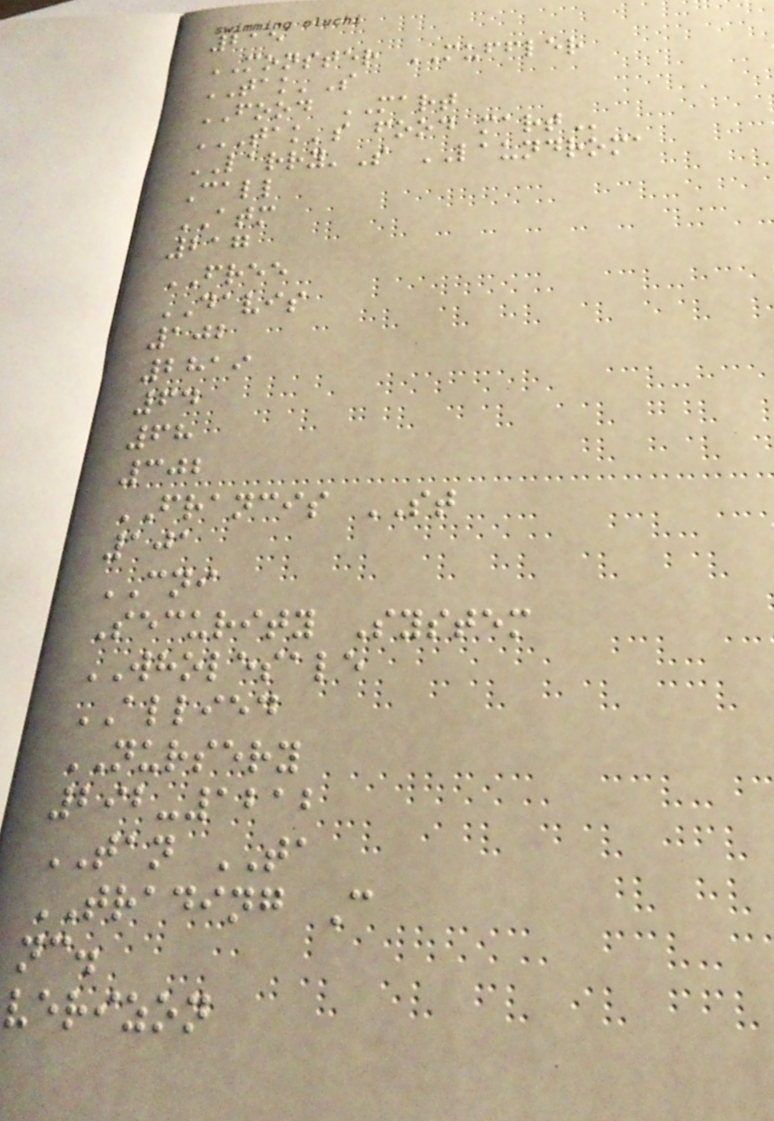215
MONSTER MUFFLER
TAK'S
FOOD MART
TAK'S FOOD MART
LARRY'S LAUNDROMA
Call
ATM
217
FREE
DAVIS
102
2819
64
68
302
FRANCIS ST
101
CNI
Security System
WHOLESALE
ALLIED
NURSERY
292-1212
TAN TA
TRADING C
nc.
verizon
